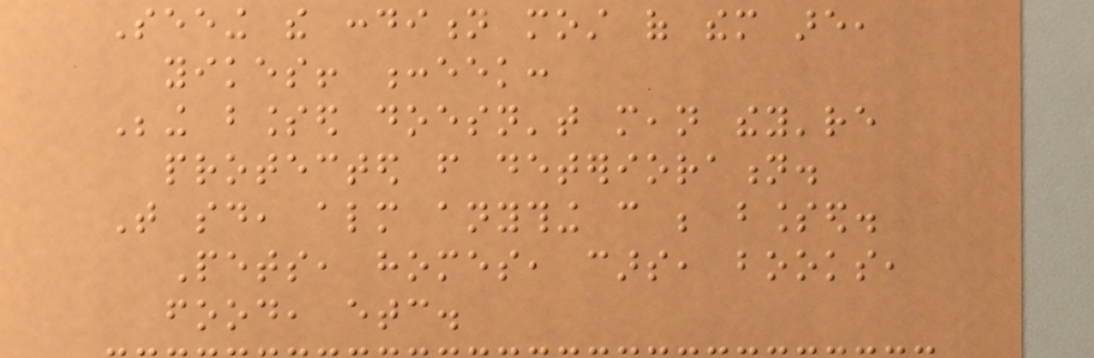Seeing the condition most of them are,
yikes! :eek:
Being blessed doesn't mean they're
protected from deterioration.
That said, almost anything can be blessed.
Pets, homes, cars, books,
food, etc.
